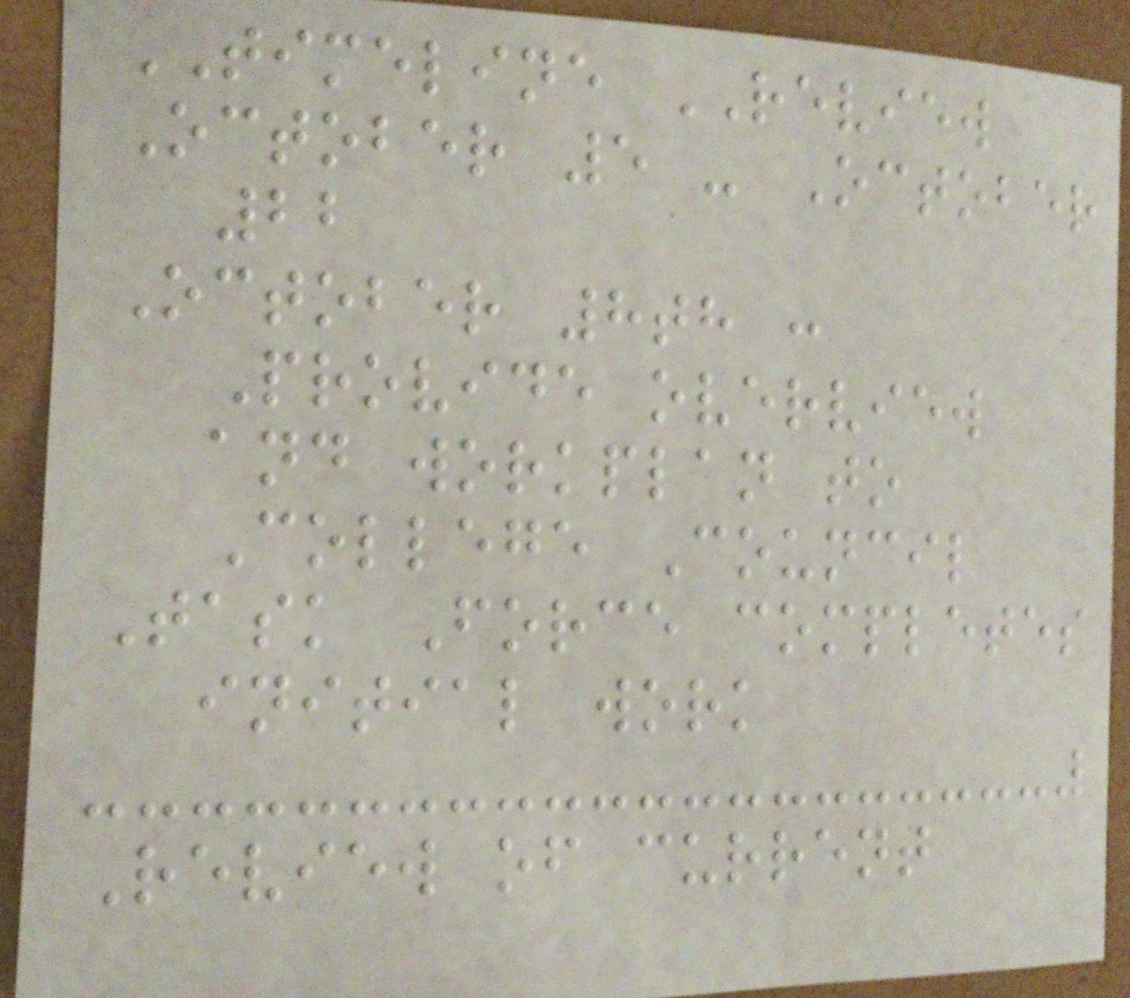TIMELINE REVIEW
October 5 - October
22
October 8th :
Provide overview
and workplan to
College Council
Task Force completes
initial work
Review of current
